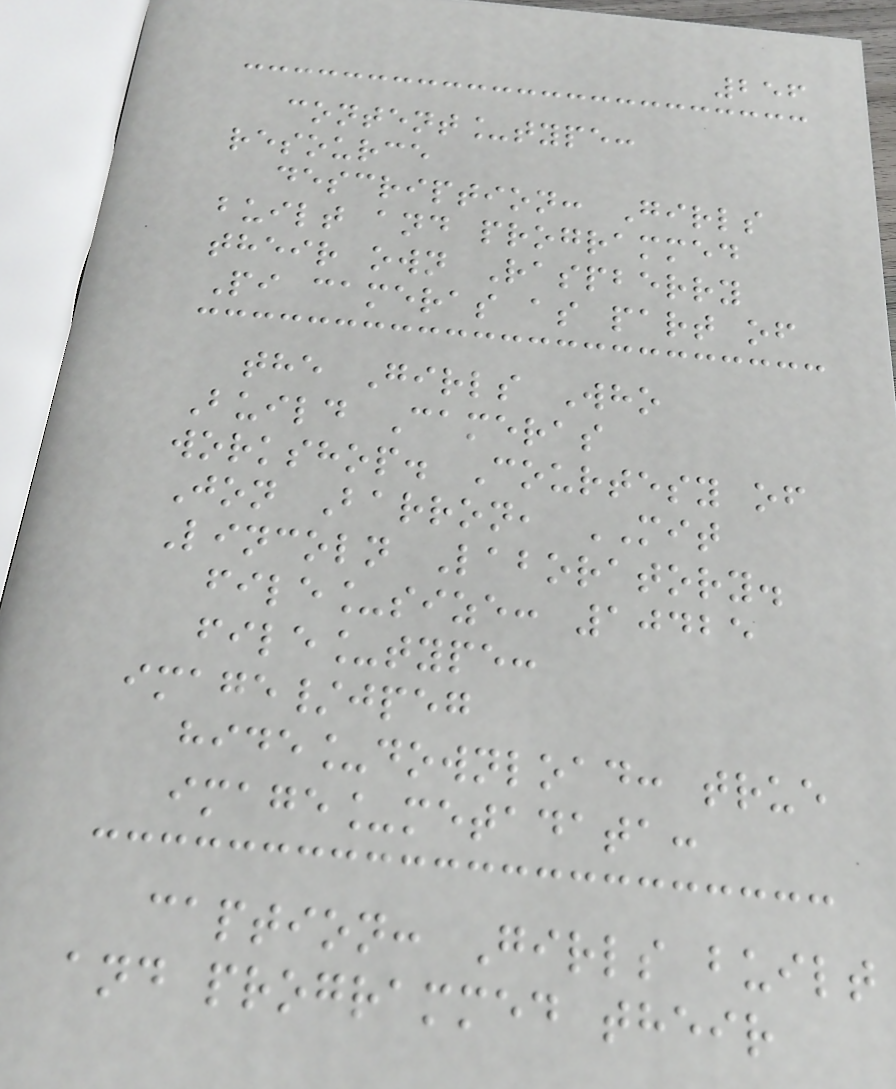256
content_type:
resource
description: Girls
built and programmed
their own Raspberry
Pi cameras as part of
the Girls Who
Build Cameras
workshop. Courtesy of
Jon Barron, MIT
Lincoln Laboratory.
file_size: 10425
file_type:
image/jpeg
hide_download: true
image_metadata:
caption: Girls built
and programmed their
